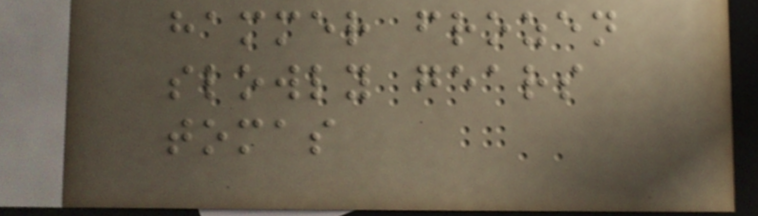hammer frozen
slowly gears
tomas
